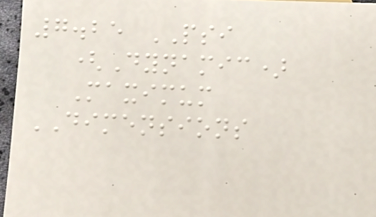7.25 PSI
(Dynamic)
Maximum
DIMENSIONS
